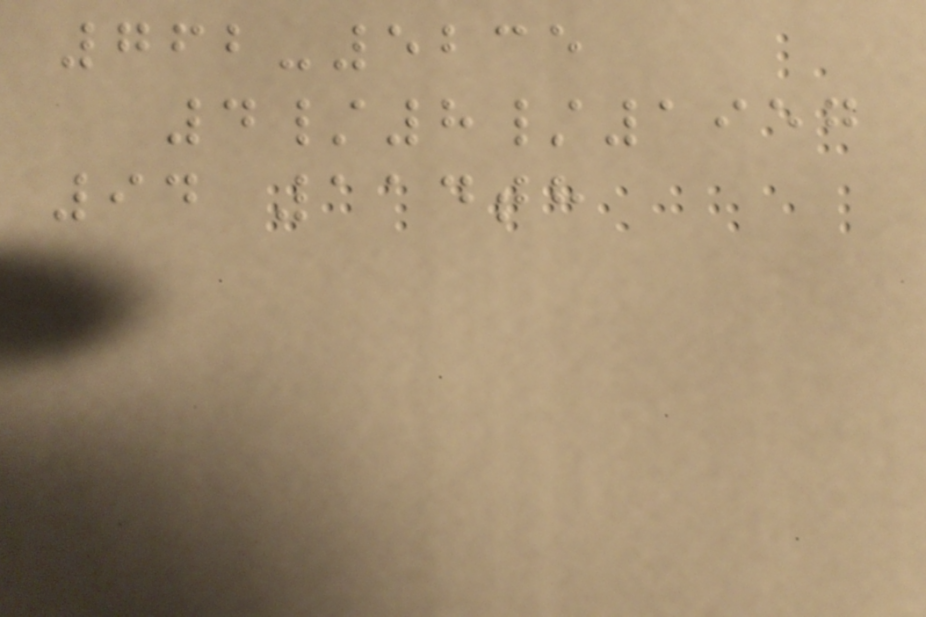762-5235
4/8/1957
94 114th
